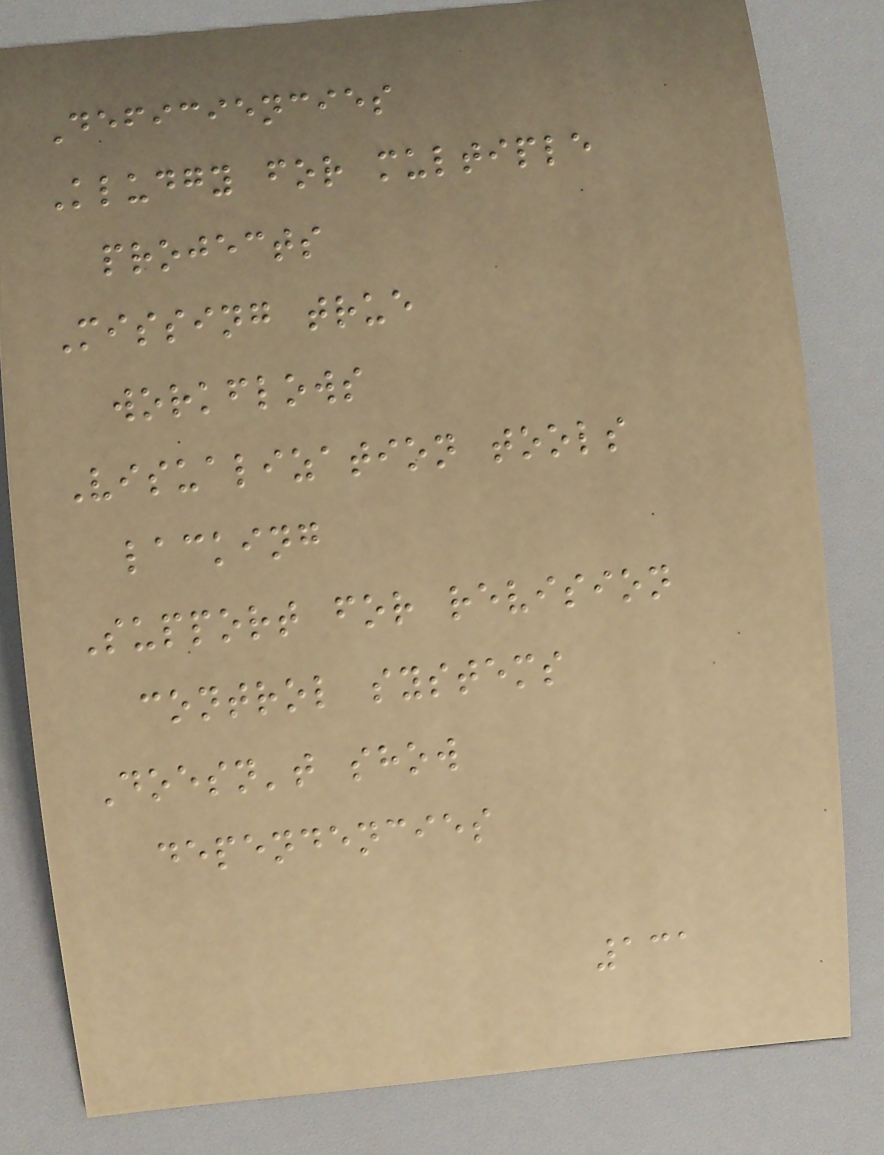Deficiencies
Kludgy for multiple
projects
Missing true
workflows
Visualization tools
lacking
Support for revision
control systems
Doesn't show
dependencies
131
